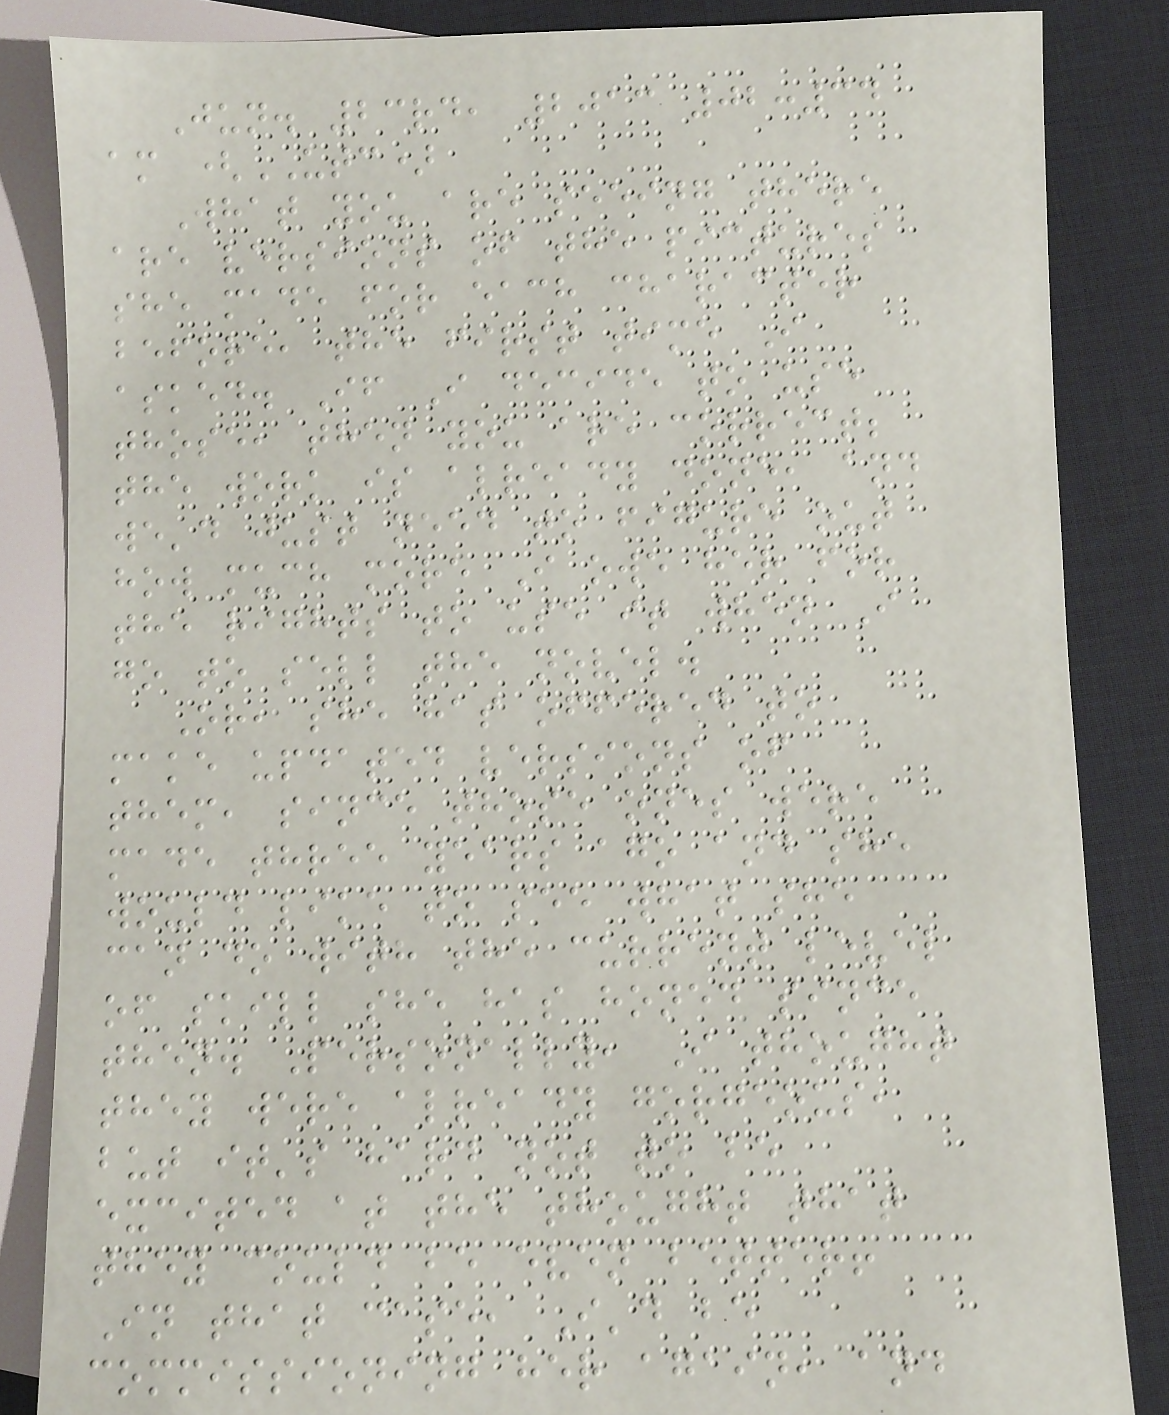Jun. 23rd, 2013 02:34
am (UTC)
What you are seeing there
are versions of the pictures
she made for each character
before, the first time I
asked. If I decide to use
those, then you are correct;
the work is already done, and
we'd just need to figure out
how much more I owe her for
the rights to use it when I
go to sell the novel.
Or, she has offered to
make updated versions of
them, since those ones were
made three years ago and she
would like to see what she
can do with the current level
of skill she has honed since
then. Personally, I thought
they were already gorgeous,
but it's hard not to be
excited at the thought that
they could be even better!
In that case, I'd be
commissioning her again, and
